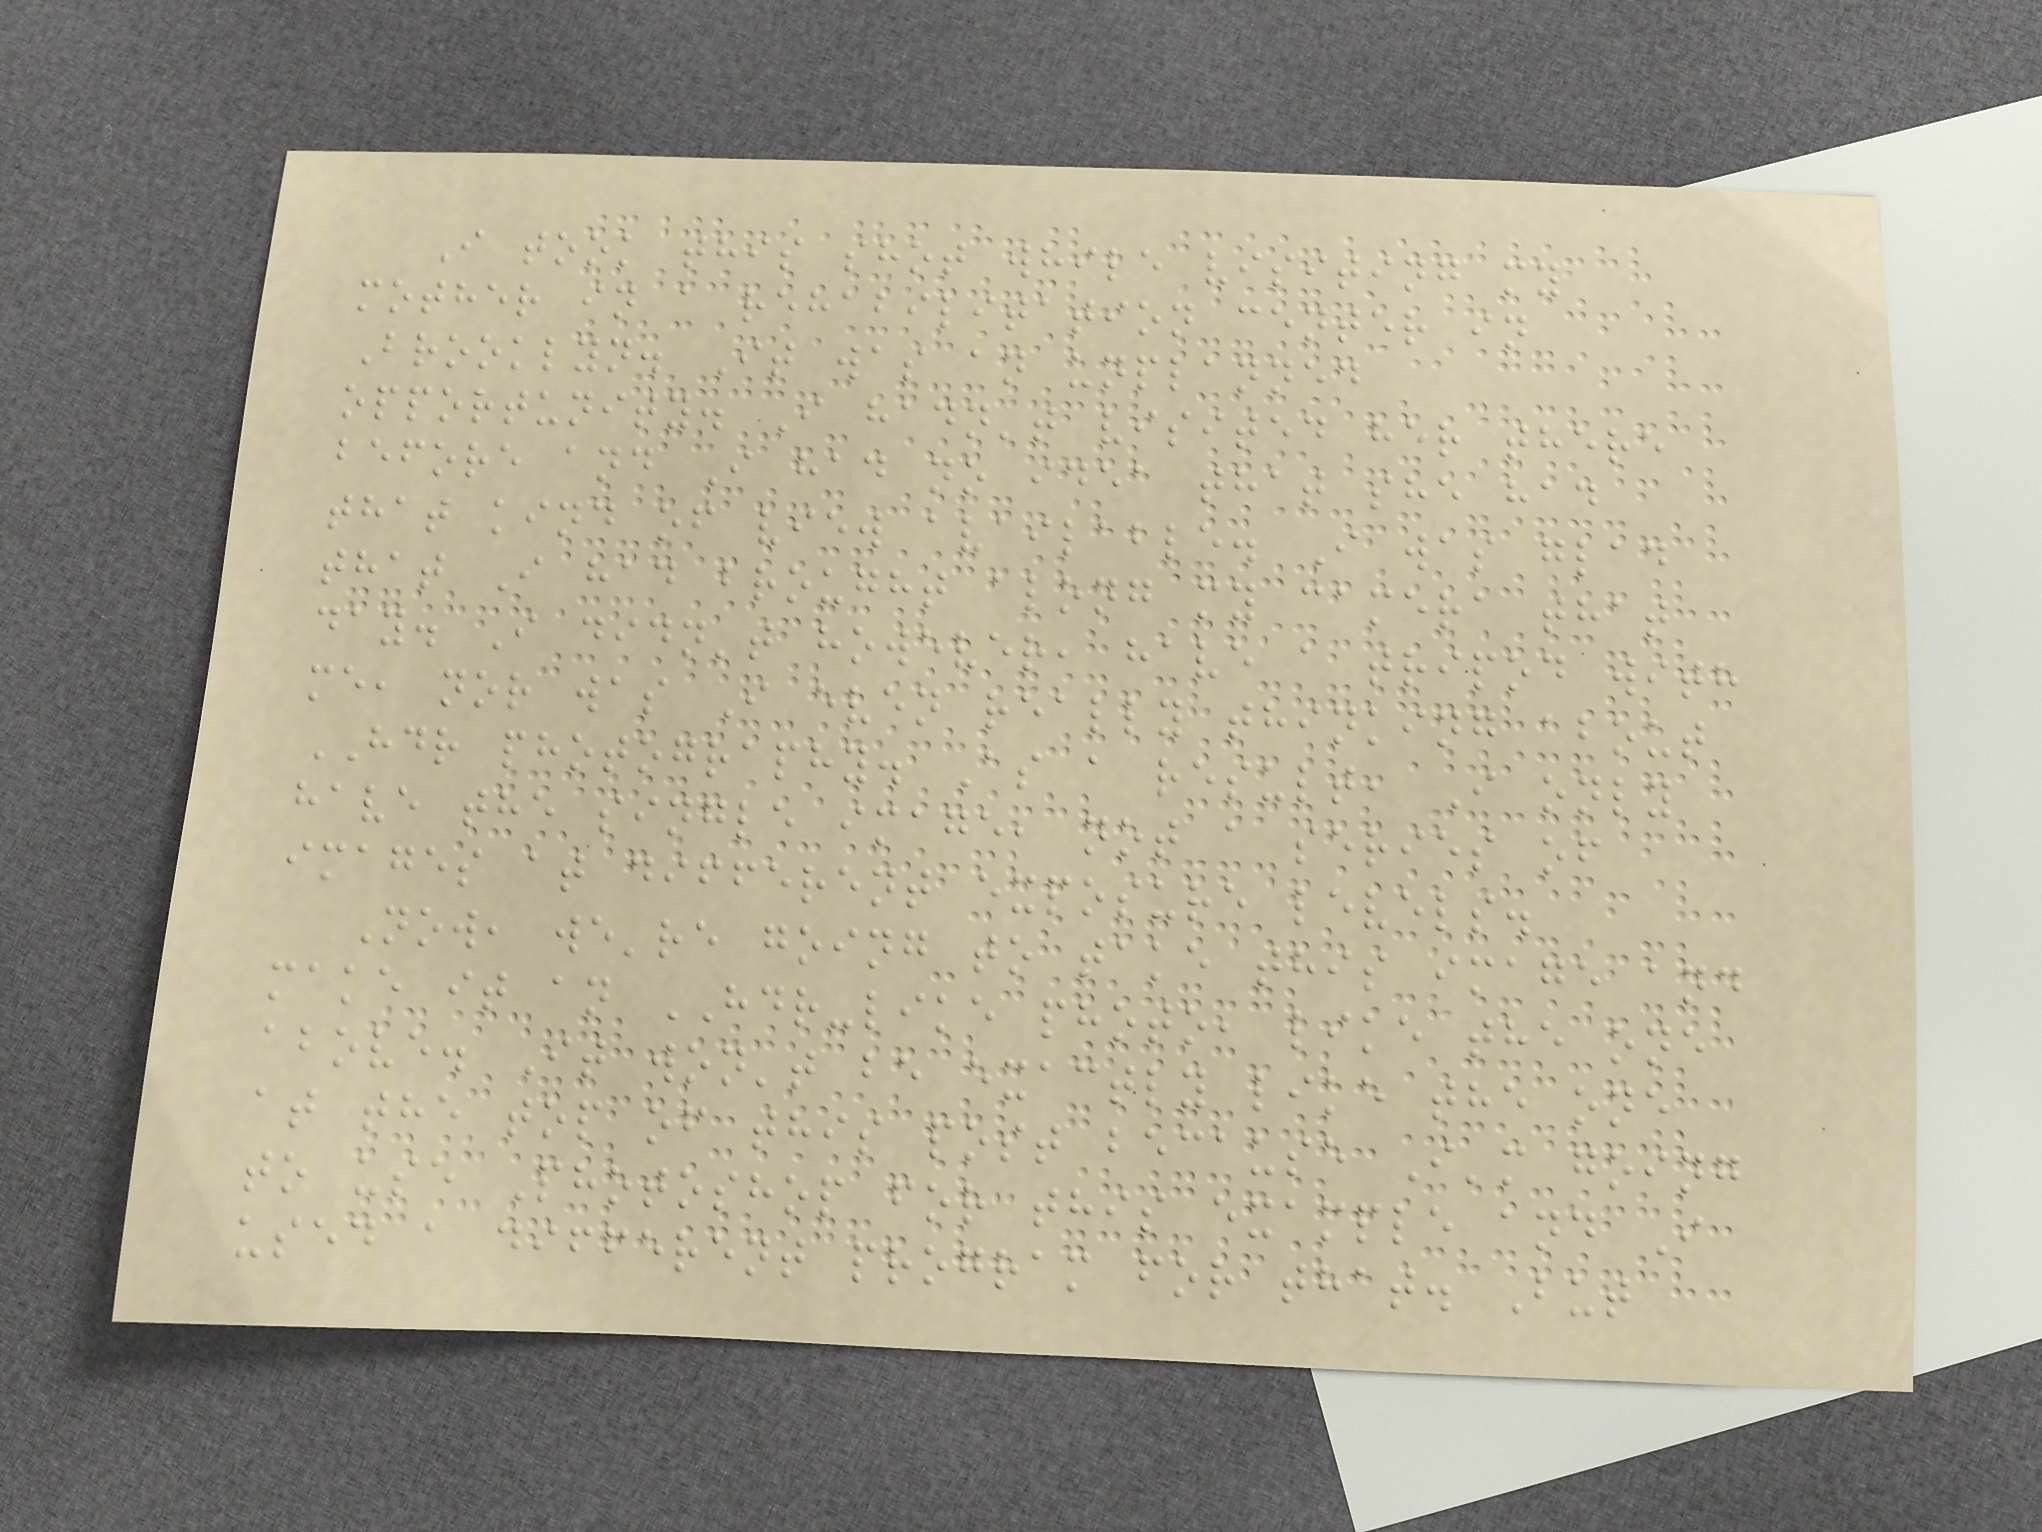I took this shot while visiting my
mother in a rehabilitation center in
Brooklyn. It was an unplanned
opportunity. I hadn't visited her there
before and I had no idea that she had
that kind of view available. I was glad
that I had brought along my camera that
day. I didn't however, have a tripod with
me, nor was I even really thinking about
HDR photography. As a result, I only
have the single image, not a series of
images at different exposure levels.
Now, we're going to take this image and
make it an HDR-like photo, like the one
above. It won't be exactly like the one
at the top of this post because I'm going
to use Photoshop for this example and I
used a different program for that. But
